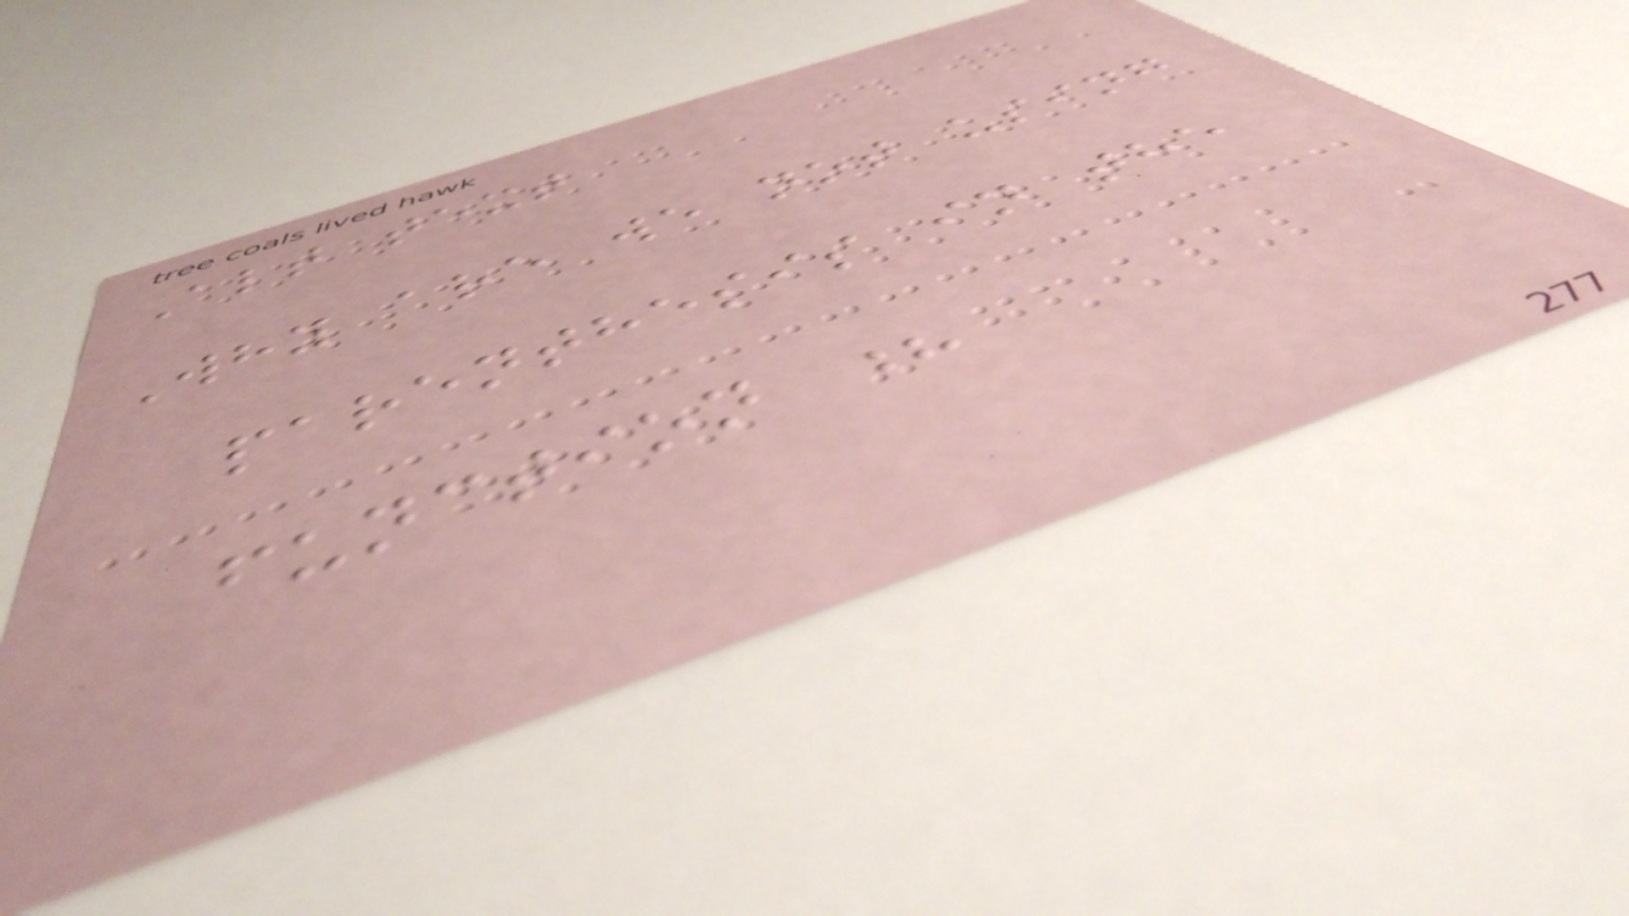Alt text
Why are we not using
parenthesis in the
function ?
